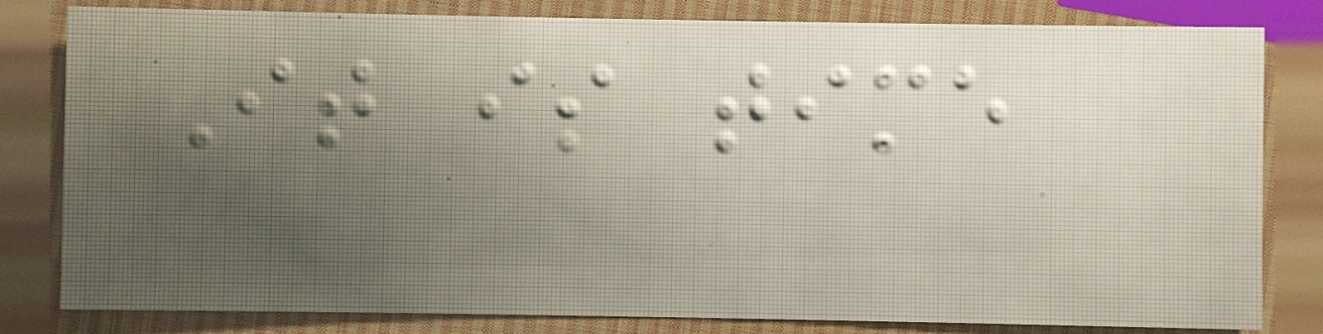It is time
